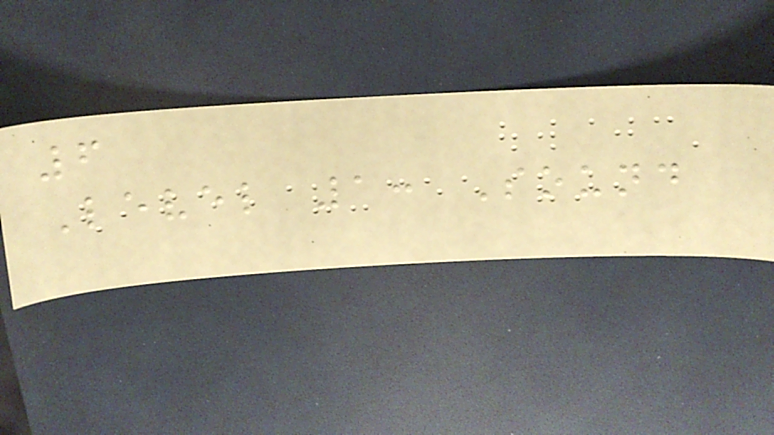6
Level 1: Sound
